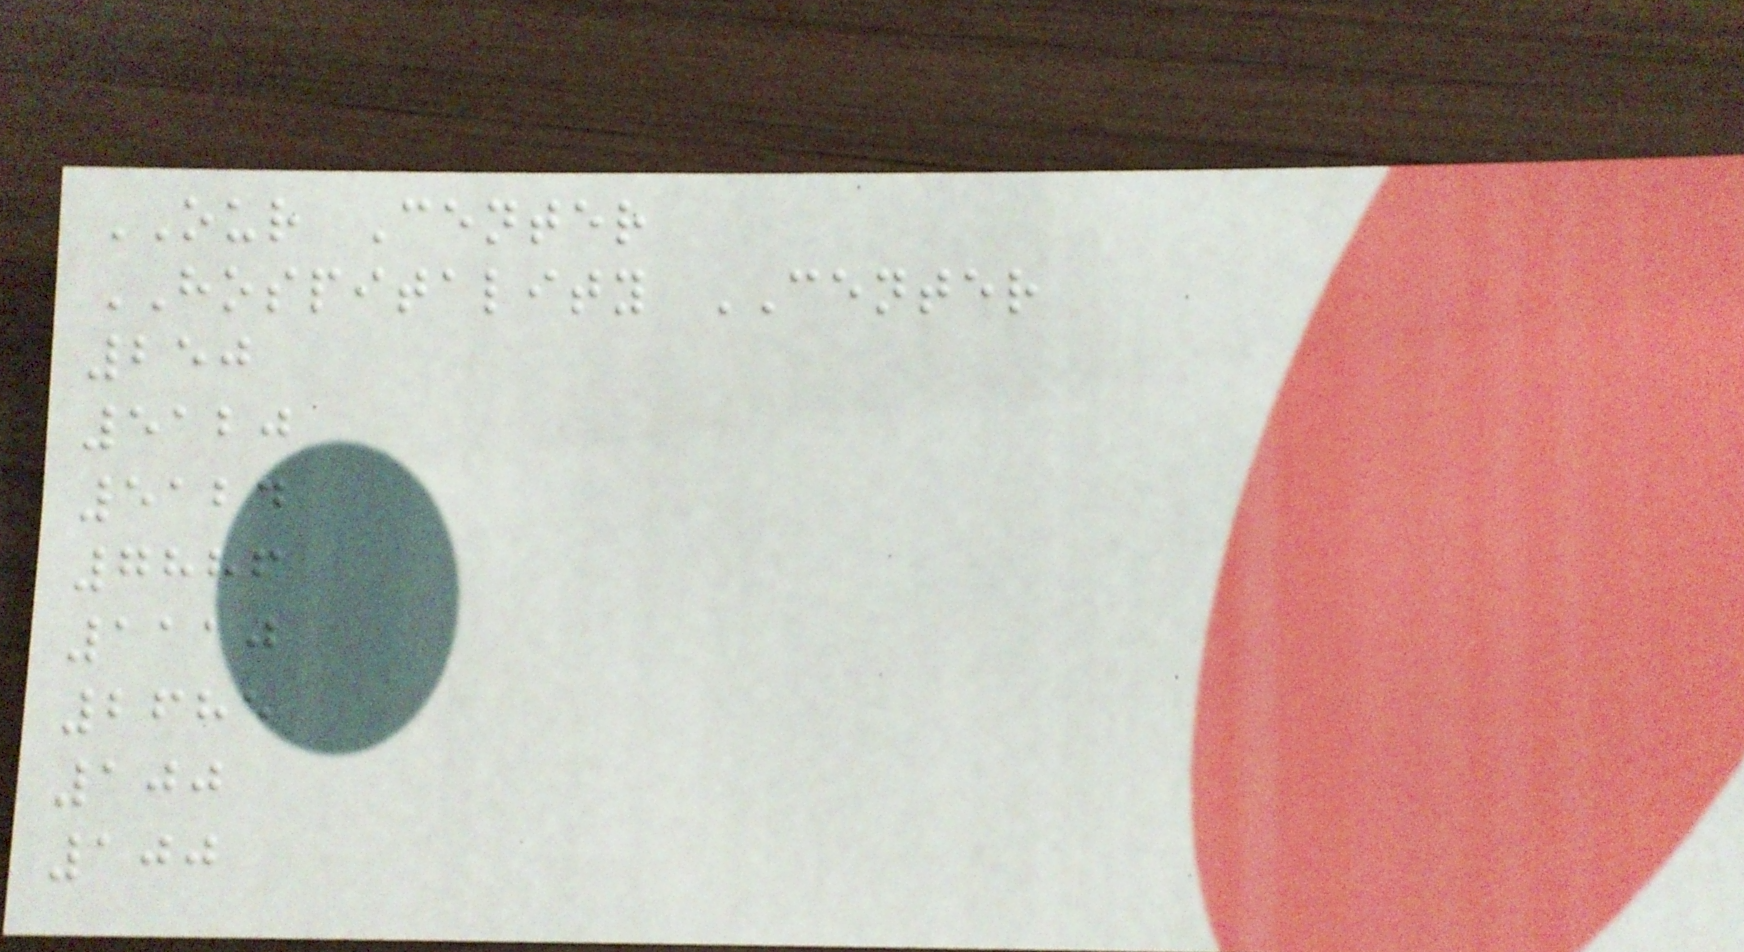OUR Center
HOSPITALITY CENTER
250
5120
5124
7886
1110
2685
100
100
